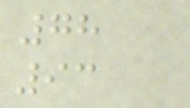78
93
